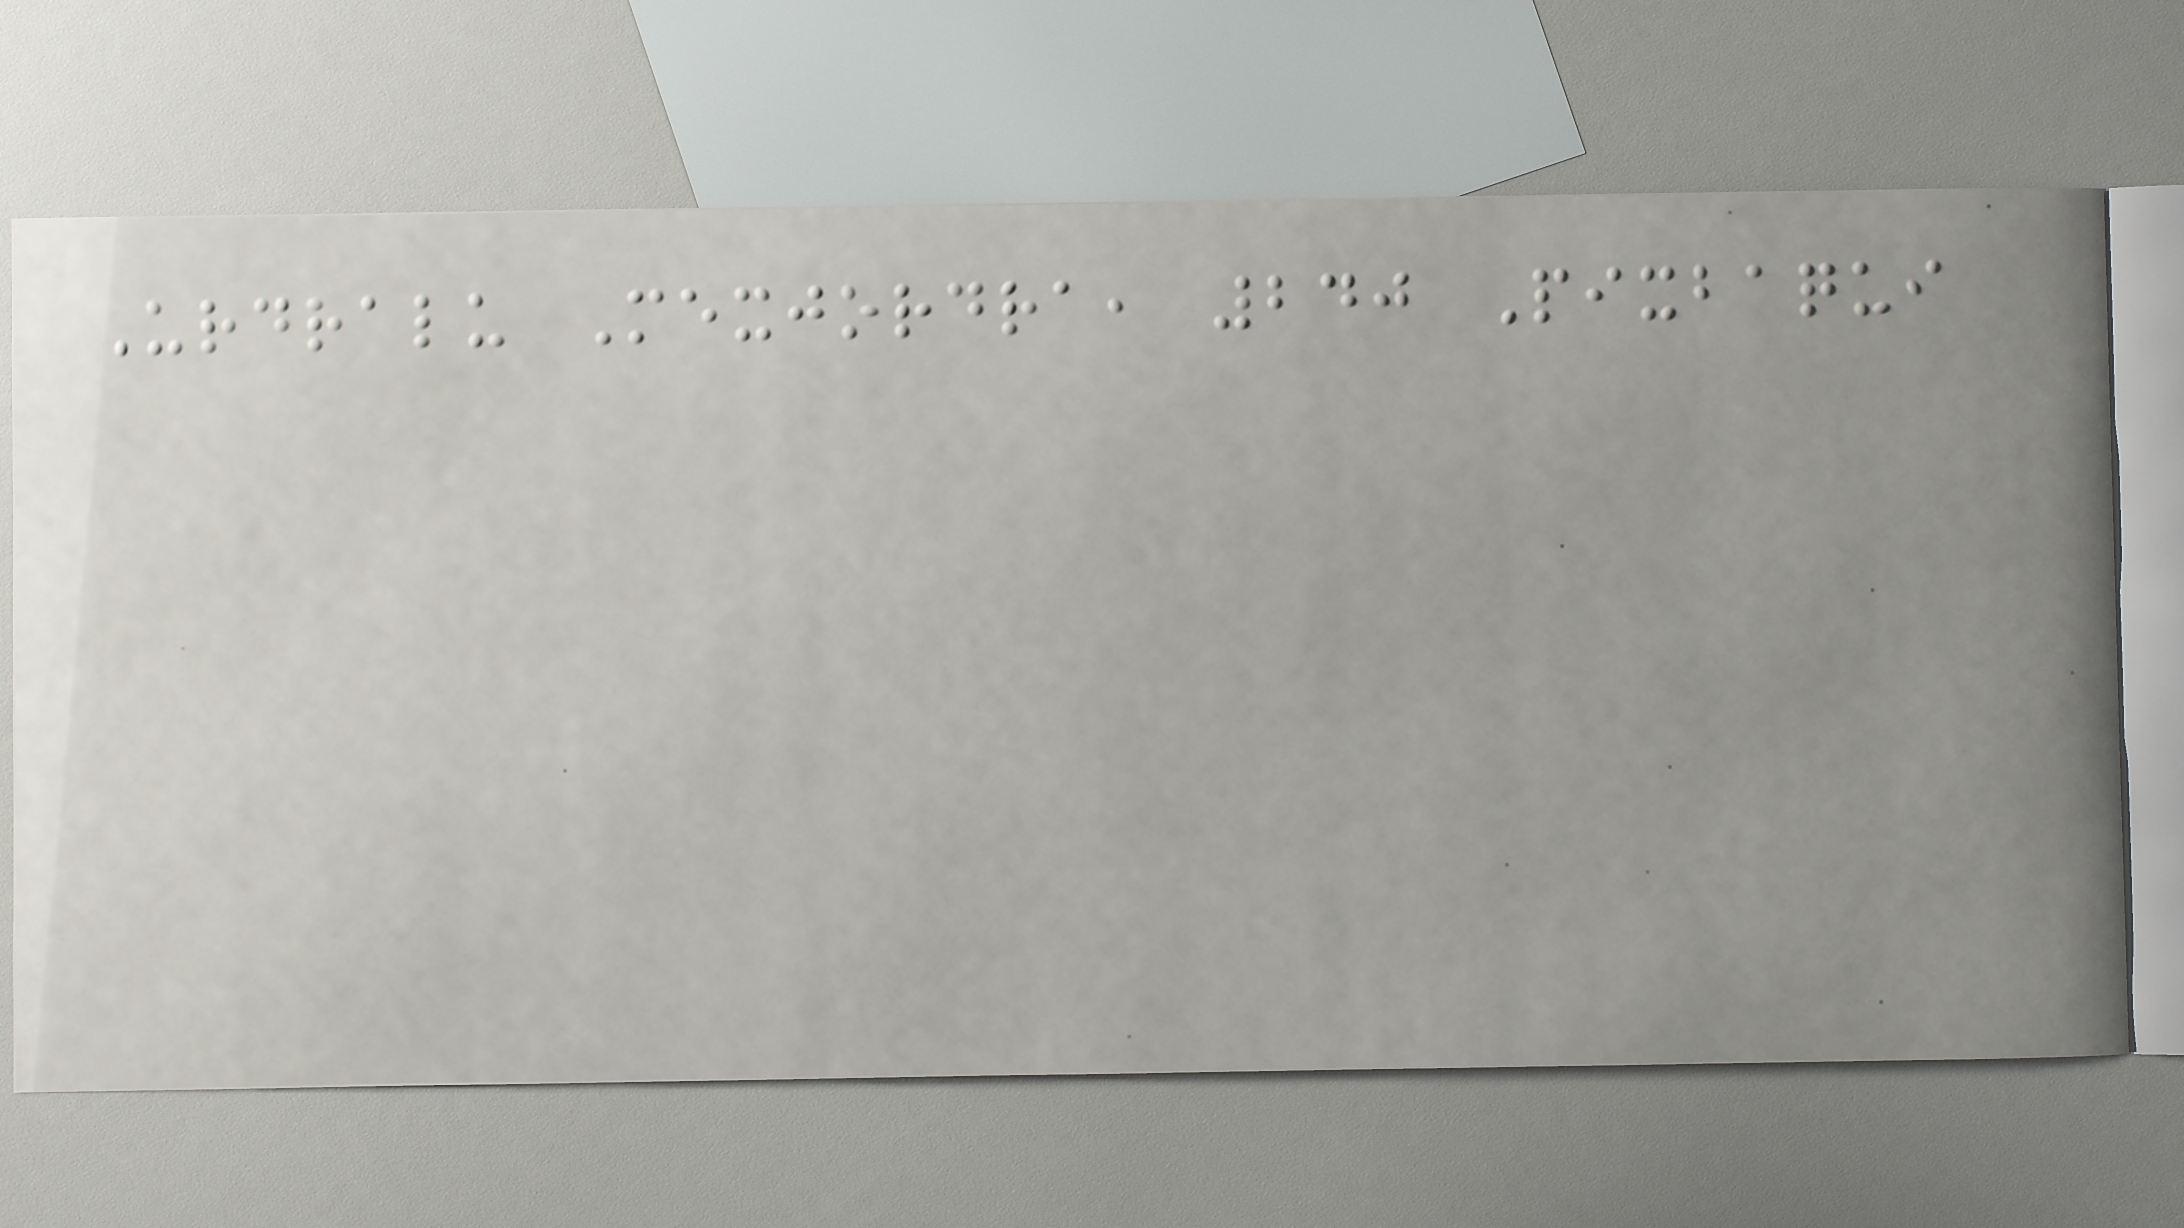Urdralu Mexjordra, 240 Pixbaqui
